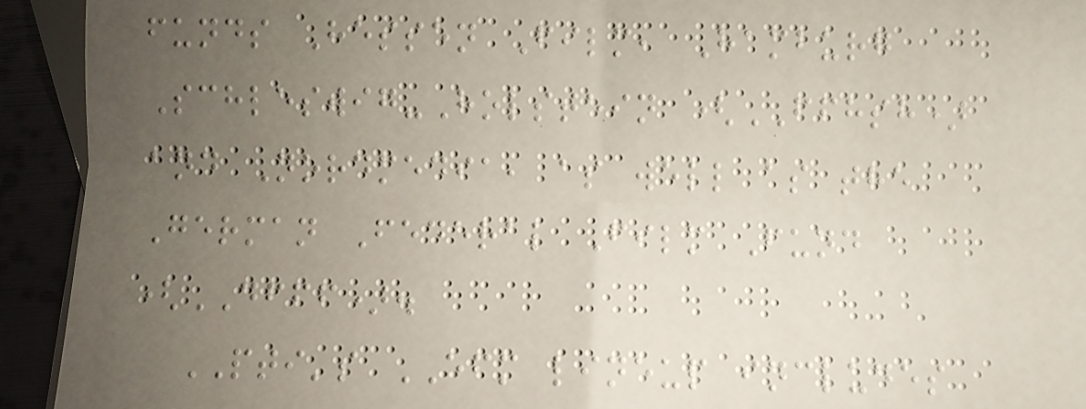funds Hessen Film, Hamburg
Schleswig-Holstein (FFHSH)
and Nordmedia, as well as the
German Federal Film Fund
(DFFF).
PTI's EFM lineup includes
